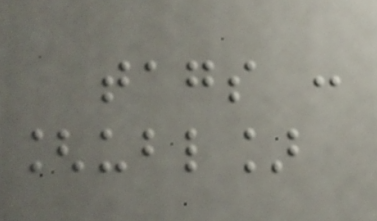tags :
[ubl]
